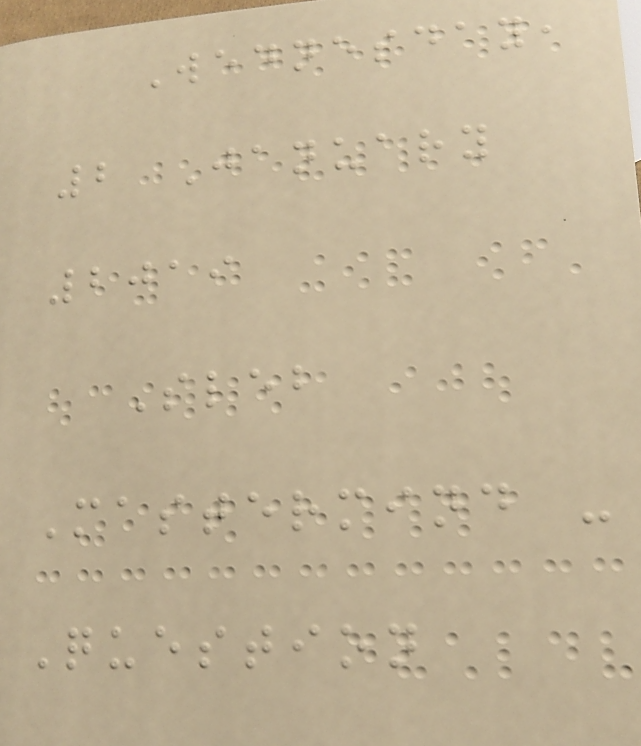Wednesday,
2 January
2019
Sleb
Mastermind -
Question
